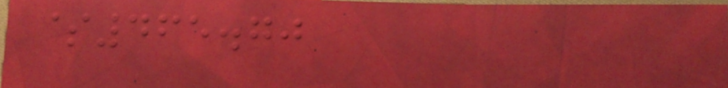$465.70
